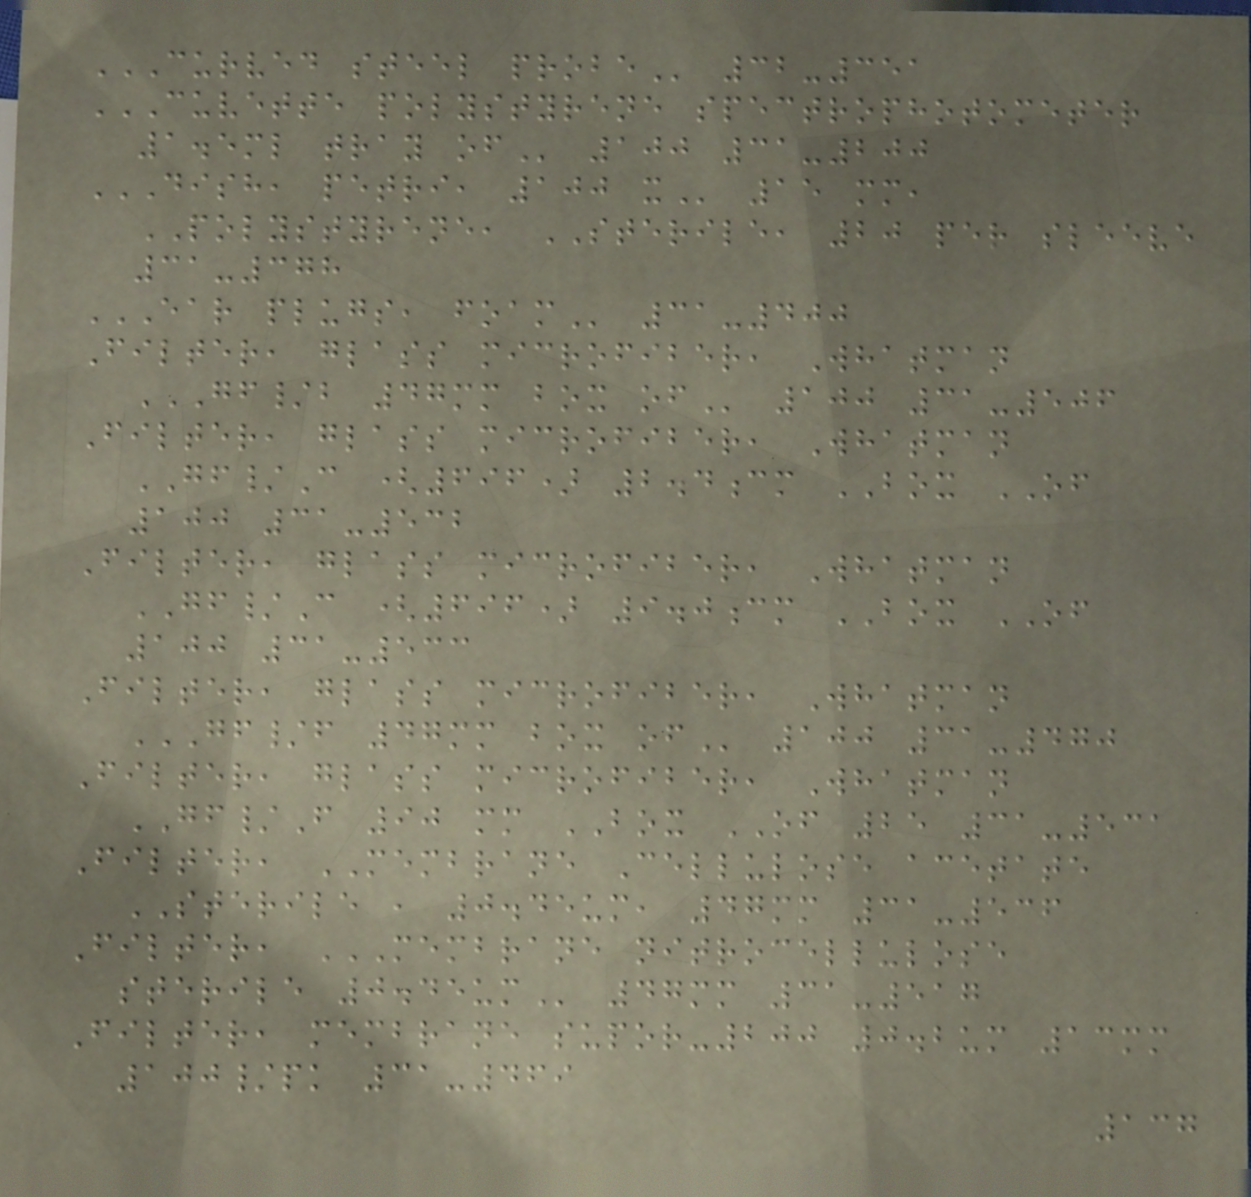CURVED STEEL PROBE 32-351
CUVETTE POLYSTYRENE SPECTROPHOTOMETER
1.5ML TRAY OF 100 31-200
DISH, PETRI, 100 X 15 mm,
POLYSTYRENE, STERILE, 20 per sleeve
31-378
EAR PLUGS, FOAM 31-400
Filter, glass microfiber, Whatman
GF/B 47MM BOX OF 100 31-506
Filter, glass microfiber, Whatman
GF/C (696) 2.4cm BOX OF
100 31-532
Filter, glass microfiber, Whatman
GF/C (696) 9.0cm BOX OF
100 31-533
Filter, glass microfiber, Whatman
GF/F 47MM BOX OF 100 31-470
Filter, glass microfiber, Whatman
GF/F 90 mm BOX OF 25 31-531
Filter, MEMBRANE Cellulose acetate
STERILE , 0.45um, 47mm 31-536
Filter, MEMBRANE NITROCELLULOSE
STERILE 0.45UM 47mm 31-517
Filter, membrane supor-200 0.2um 13mm
100/pk 31-469
137
